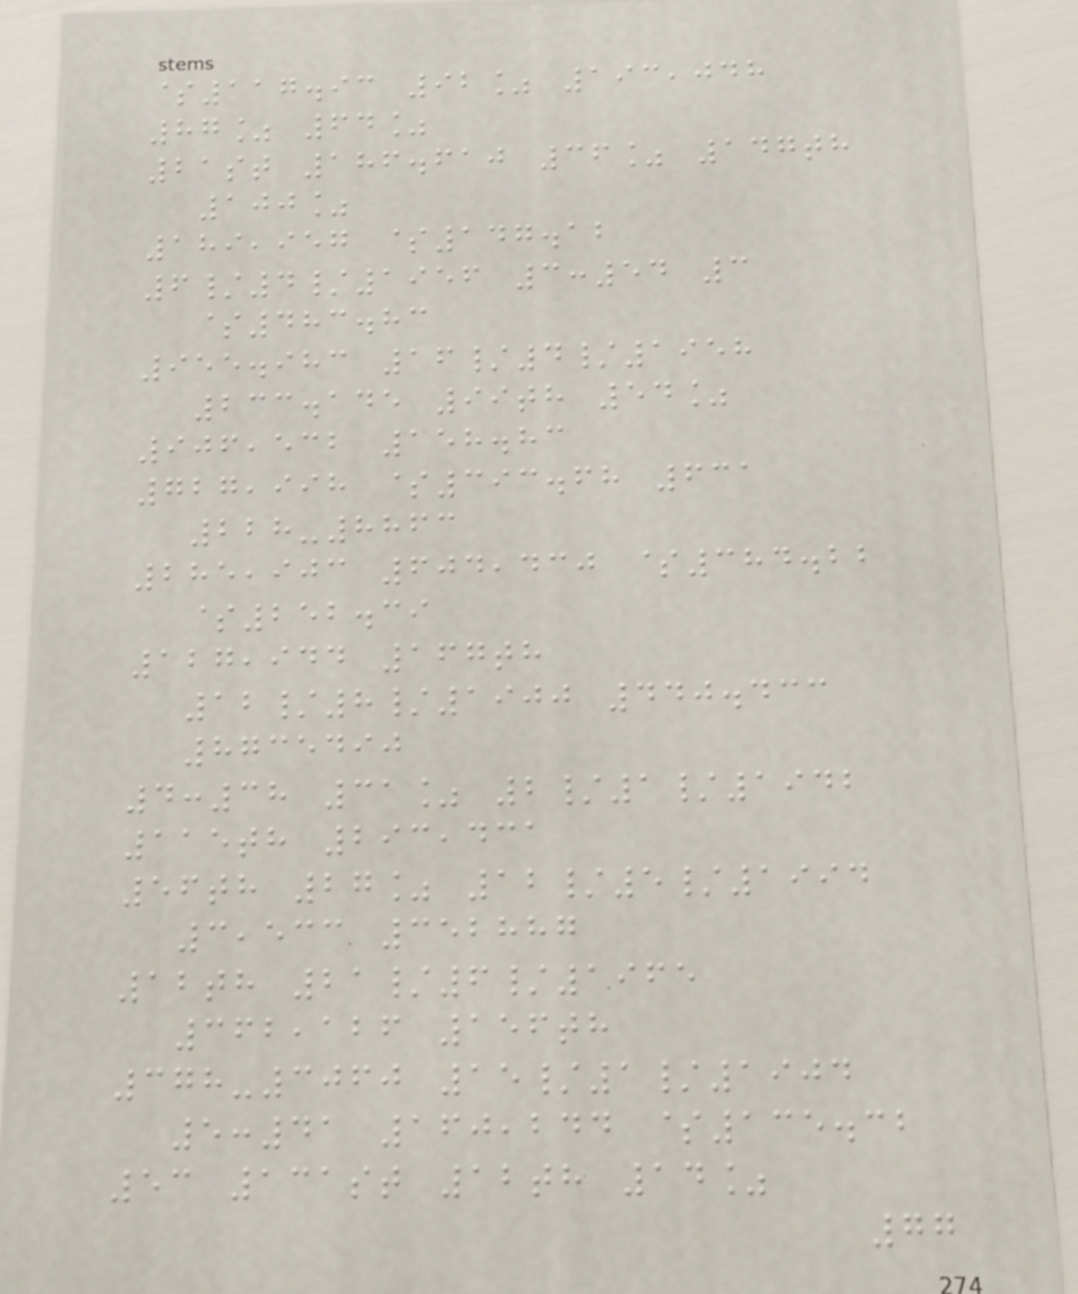$117.93 92% 193,048
87% 64%
21st 186.610 36% 147th
100%
189,957 $147.12
6/4/1956 3:54 3
$483.83
955.983 16/4/1958
233.145 99th 54%
906,532 158.83
727,998 $393.68 631
228-8863
285,903 604,430 $384.22
$252.39
127,944 167th
12/8/1900 440.433
8735490
4:38 31% 2/1/1942
115th 293,431
56th 27% 12/5/1994
3,533 352887
12th 21/6/1965
362,126 156th
378-3060 15/1/1904
5:41 160,244 $135.32
53 131st 12th 14%
77
